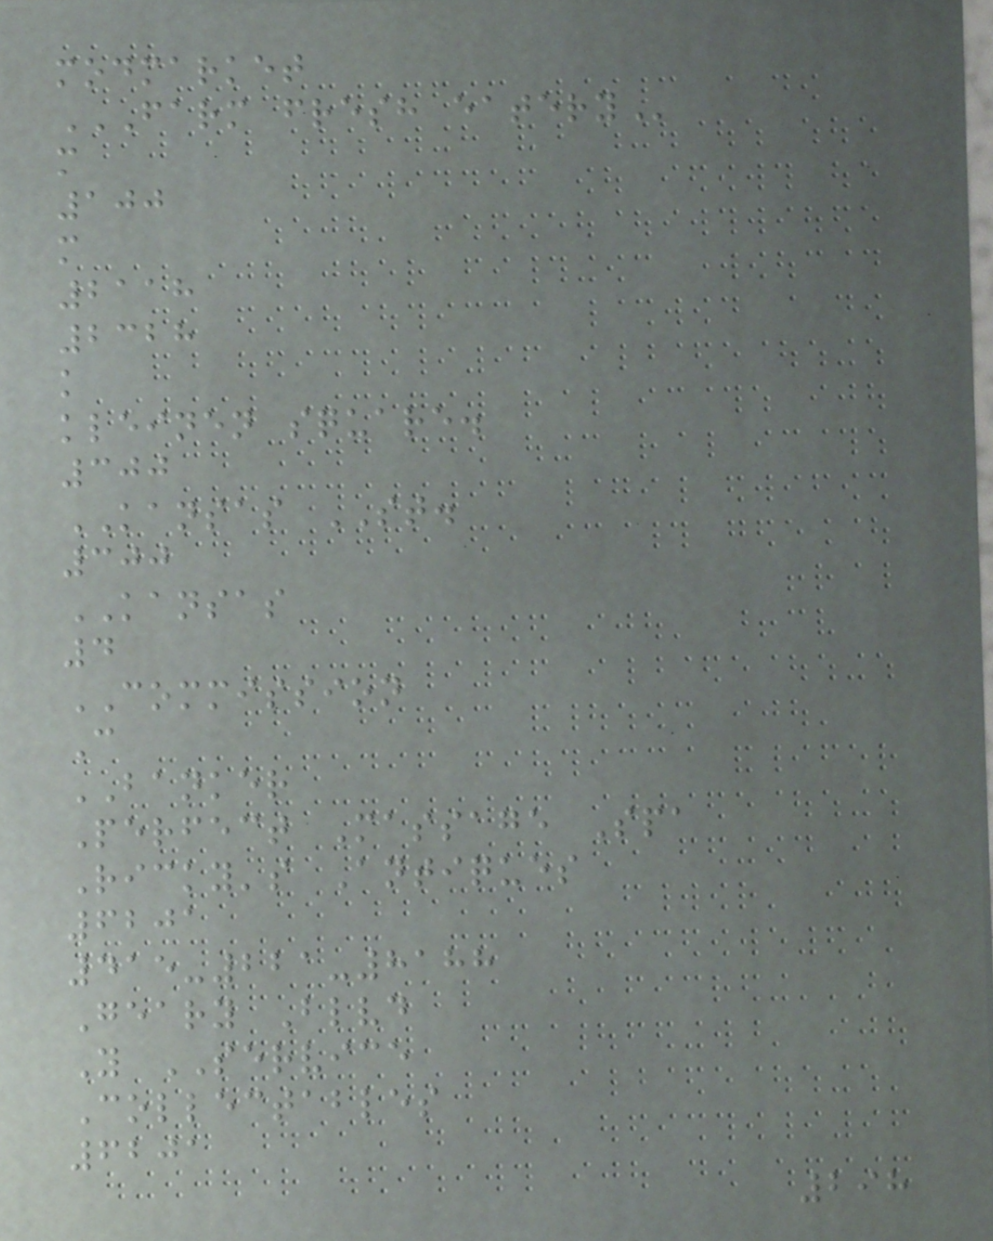modmarket
FARM FRESH EATERY
m
100
m
2118
2328
k
kleinen square.
300
KANSAS ST.
300
KANSAS
4
COMMISSION
C
BANKER
Perfect Massage Spa
Ricky's Antiques
6201
415-221-8188
Geary Blvd
Y SERVICE
Collectables
6201
298
